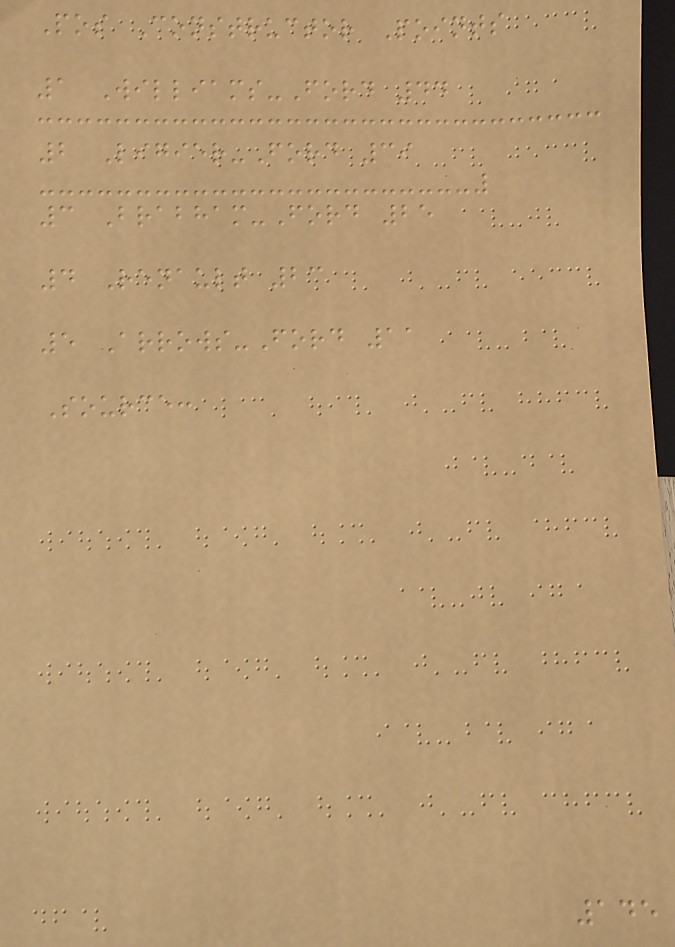Pos Constructor Points
1 Williams-Ford 44
2 Ligier-Ford 39
3 Brabham-Ford 25
4 Renault 23
5 Arrows-Ford 11
Source:
145
